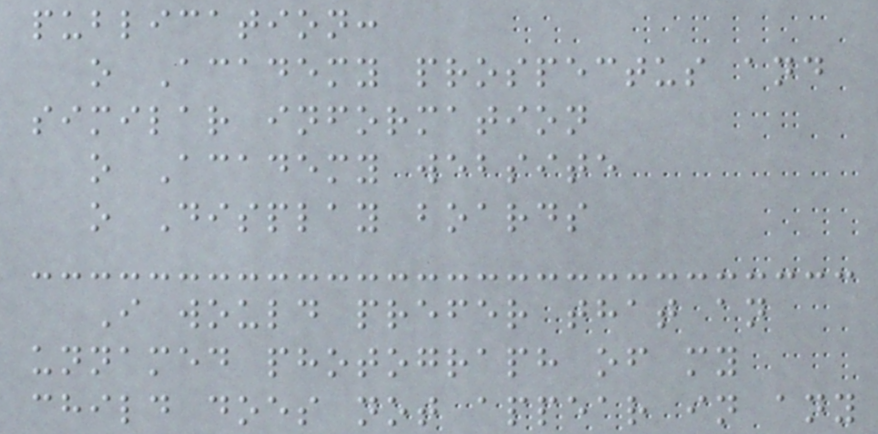publication:
o Academy prospectus and
similar information
o Academy website
o Display boards
I would prefer that an
unnamed photograph of my
child does not appear in any
